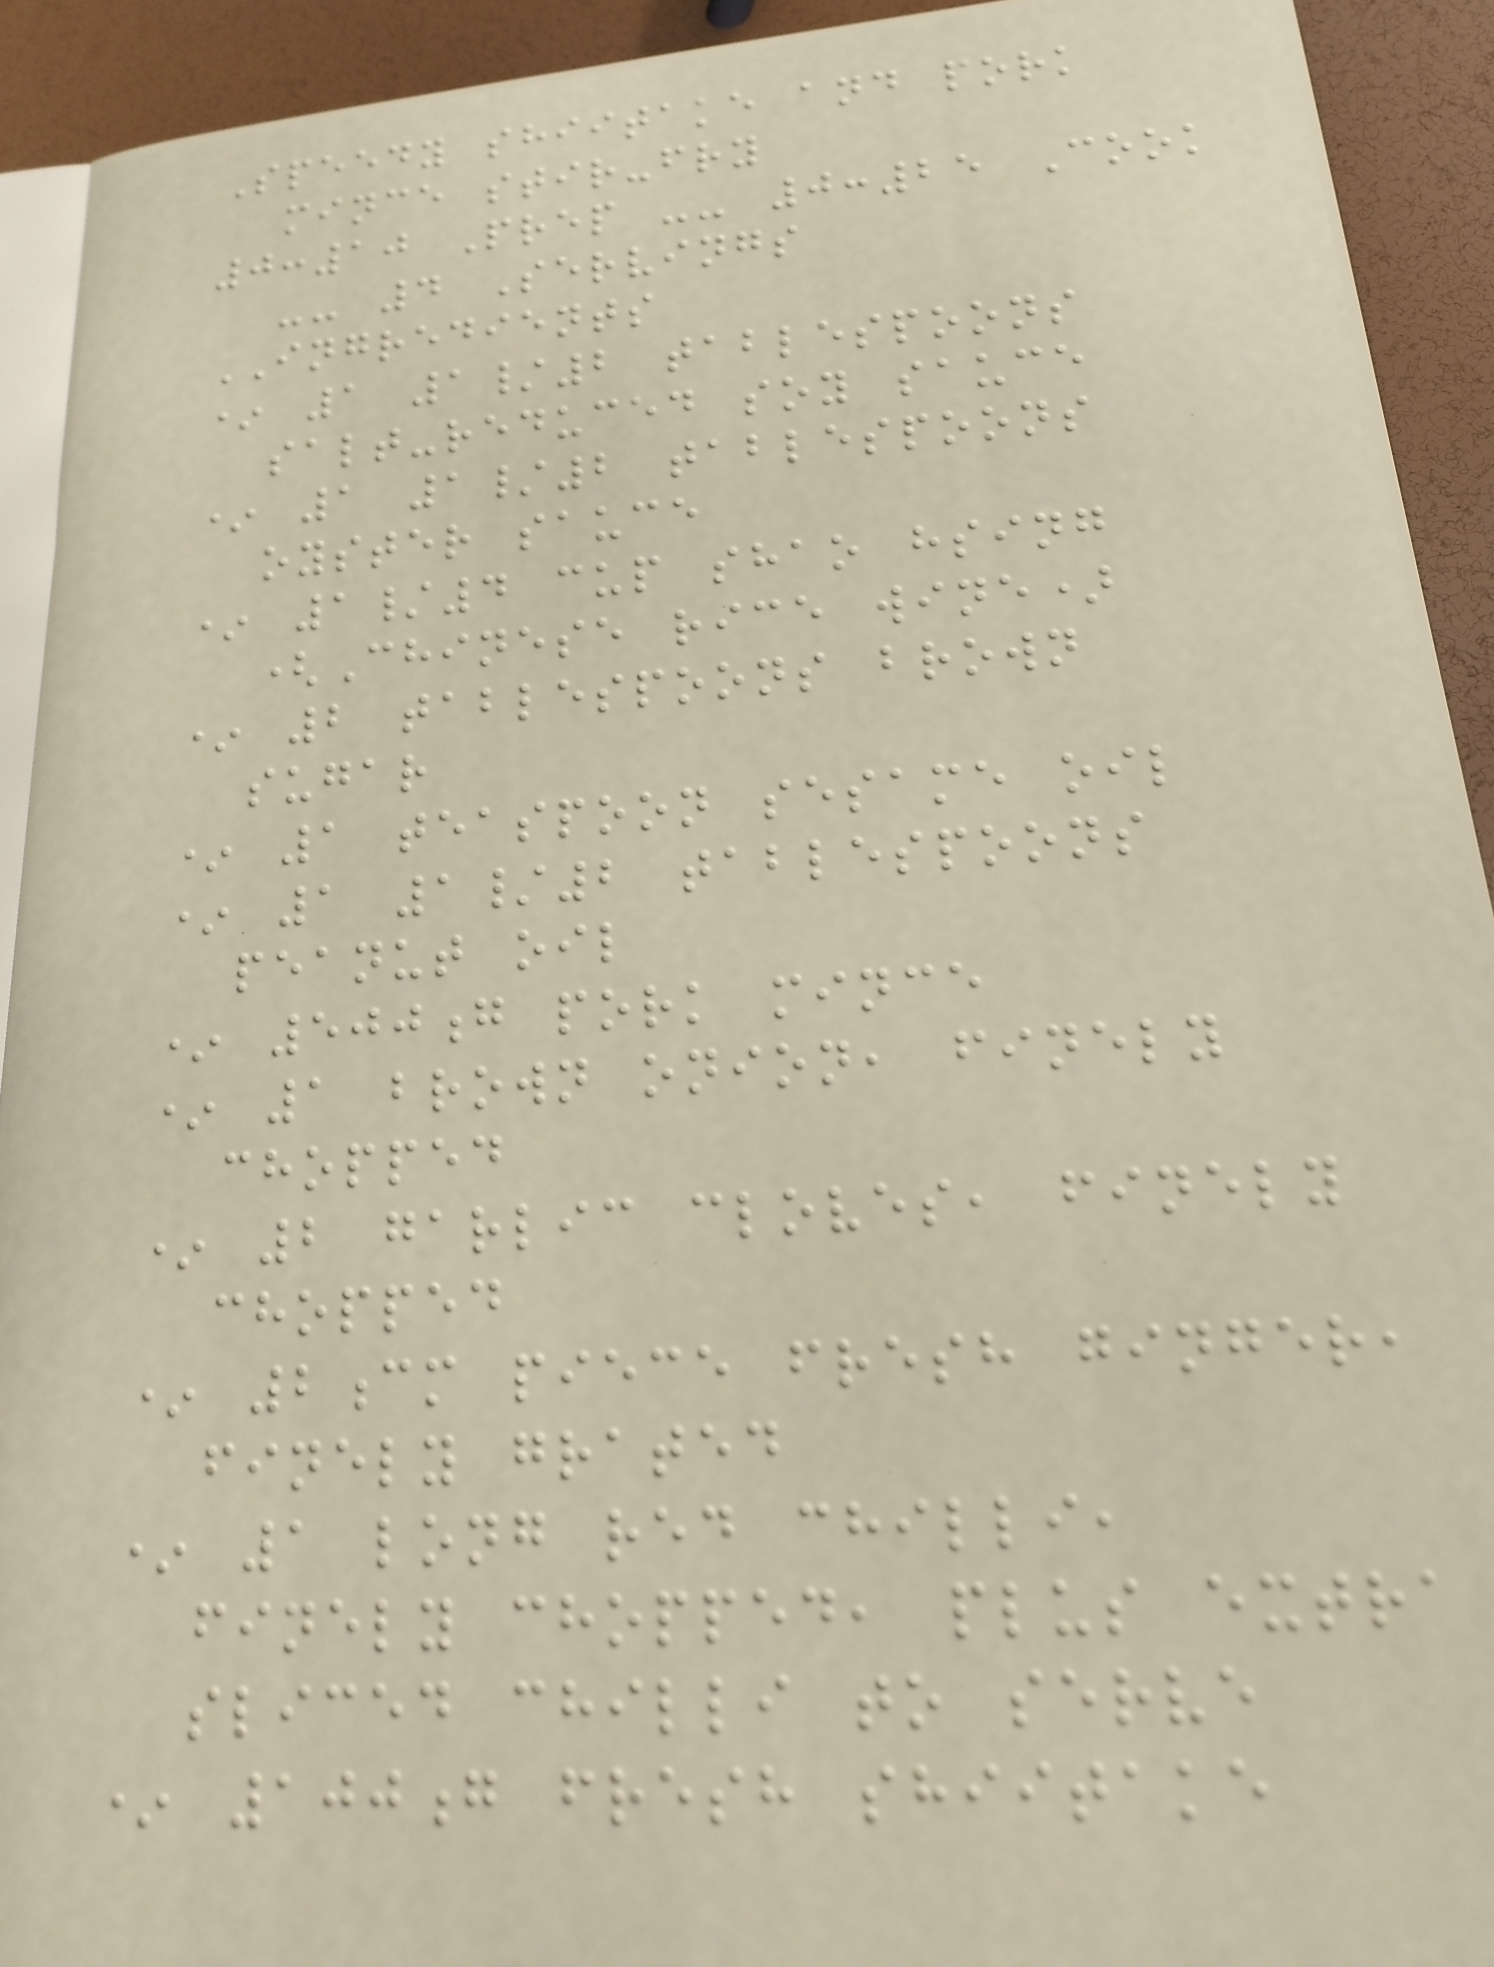Speedy shiitake and pork
mince stir-fry
0:10 Prep -- 0:25 Cook
-- 4 Servings
INGREDIENTS
* 1 1/2 tablespoons
salt-reduced soy sauce
* 1 1/2 tablespoons
oyster sauce
* 1/4 cup shao hsing
(Chinese rice wine)
* 2 tablespoons brown
sugar
* 1 teaspoon sesame oil
* 1 1/2 tablespoons
peanut oil
* 500g pork mince
* 1 brown onion, finely
chopped
* 2 garlic cloves, finely
chopped
* 2cm piece fresh ginger,
finely grated
* 1 long red chilli,
finely chopped, plus extra
sliced chilli to serve
* 100g fresh shiitake
